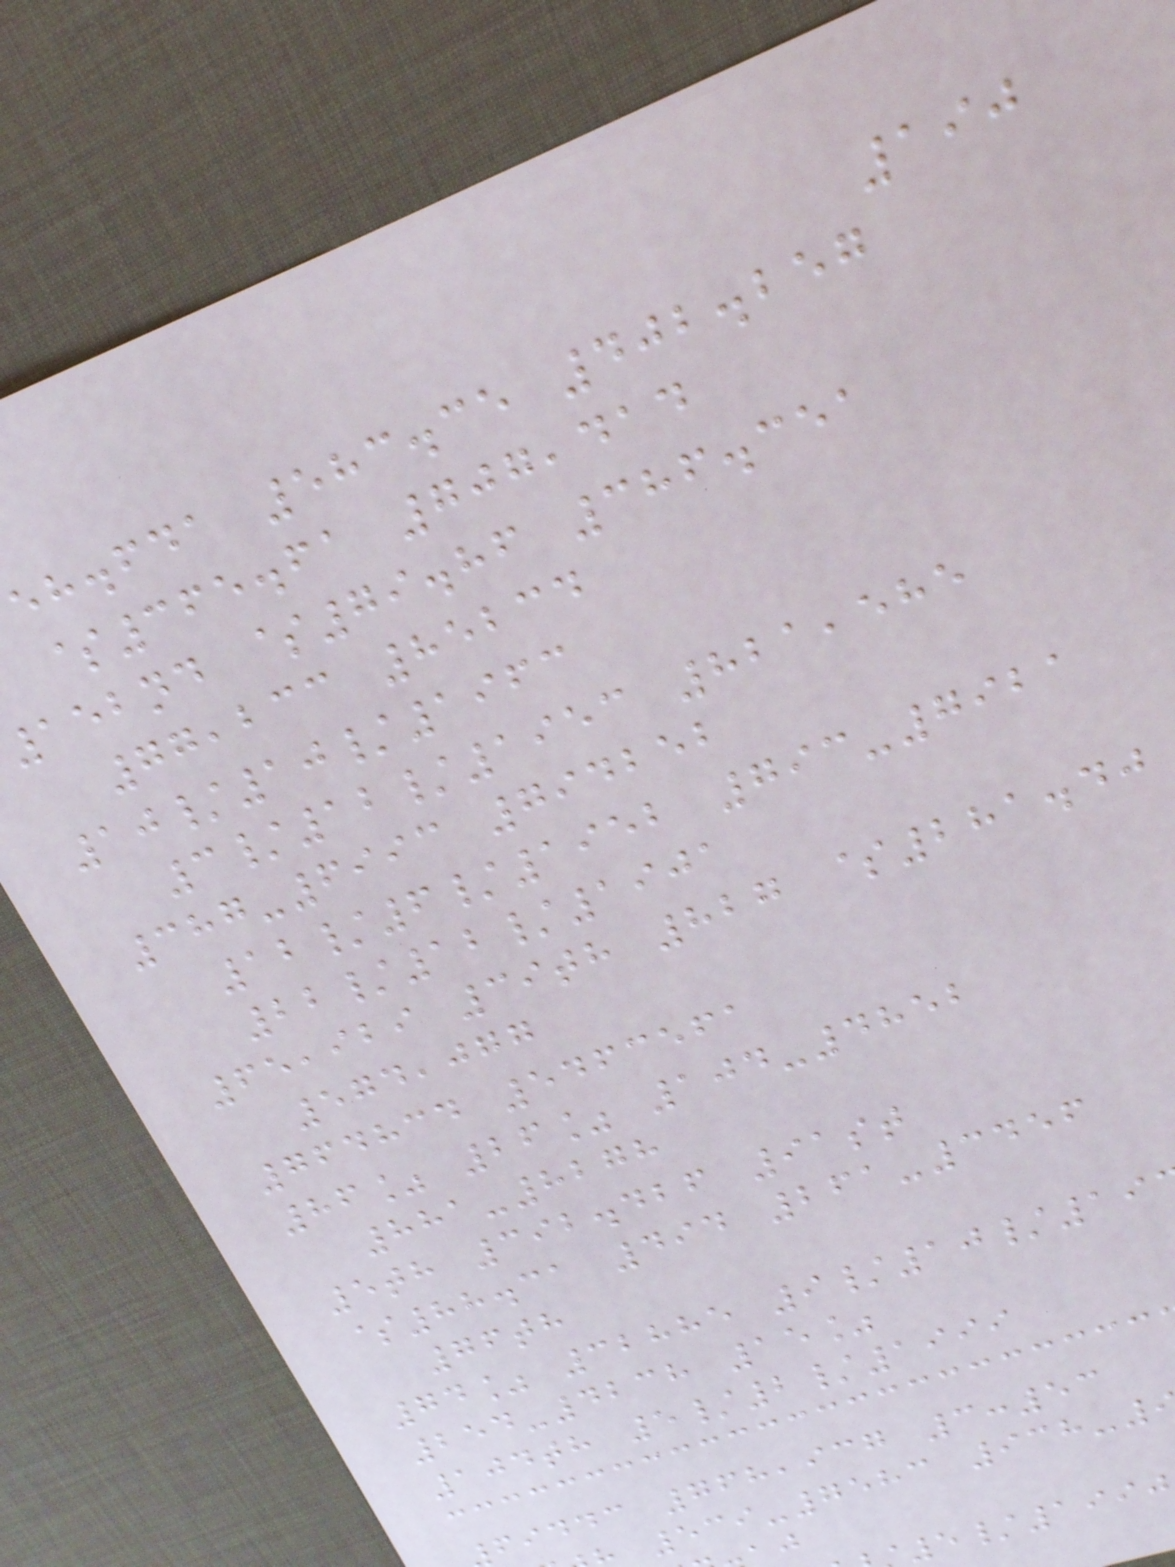190
eh.fda 583.35 402.257
$365.61 707,414
152nd $79.86 386.351
77,233 85234
10/10/1963
3/12/1953 821,585
387-6993 794252
12/6/1952 793-7921
22/12/1901
65,929 39th 827 $281.40
574,077
764834 5463561
86% 26% 104-4852
881-8278
5th 392.426 91st
$88.31 494 261-3456
76th
74% 32885 9/10/19
254-4238 15%
104th 5/2/1999
fiddc 768,937 3:53
539-7583 938-
5/1990
